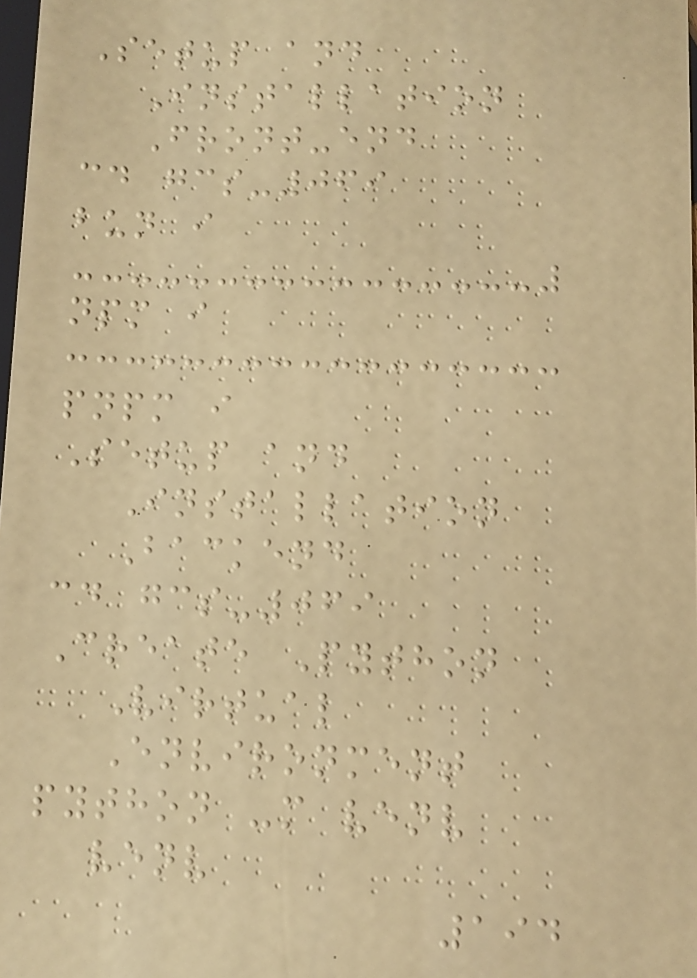Setup and
Installation
Front-end
cd gcs-069
bun i
npm i
pnpm i
Setup and
Installation
Backend
cd gcs-069
Create Python
Virtual
Environment
python -m venv
venv
194
